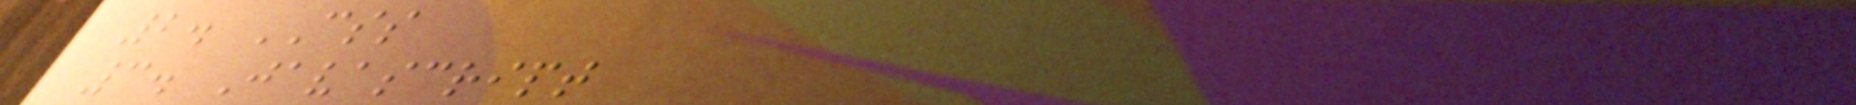2. CSS
3. Javascript
